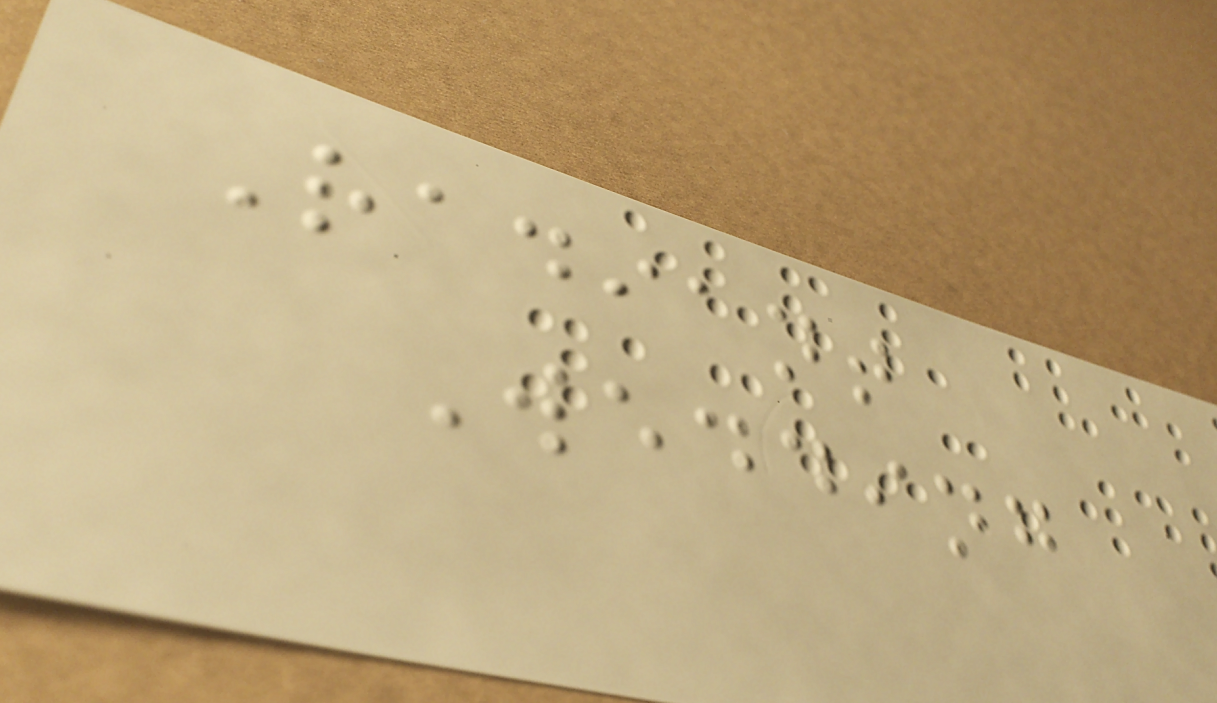Radiant
Wedding
